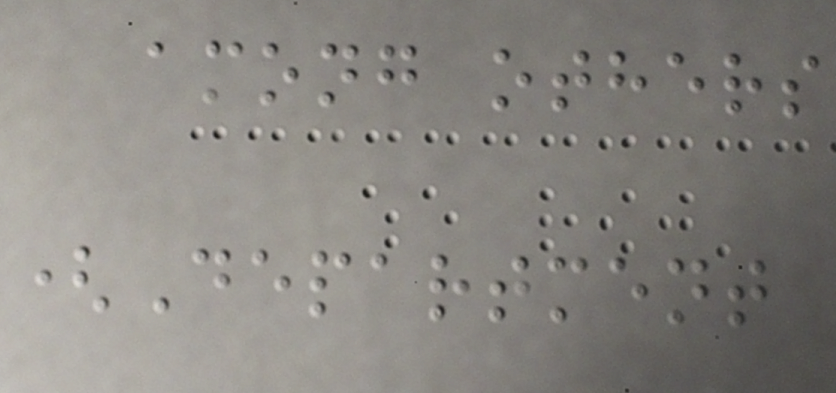among others
(Department
